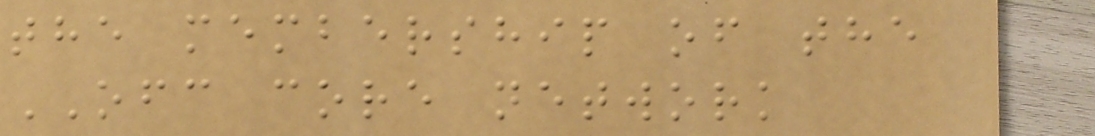the membership of the
OFC core network
